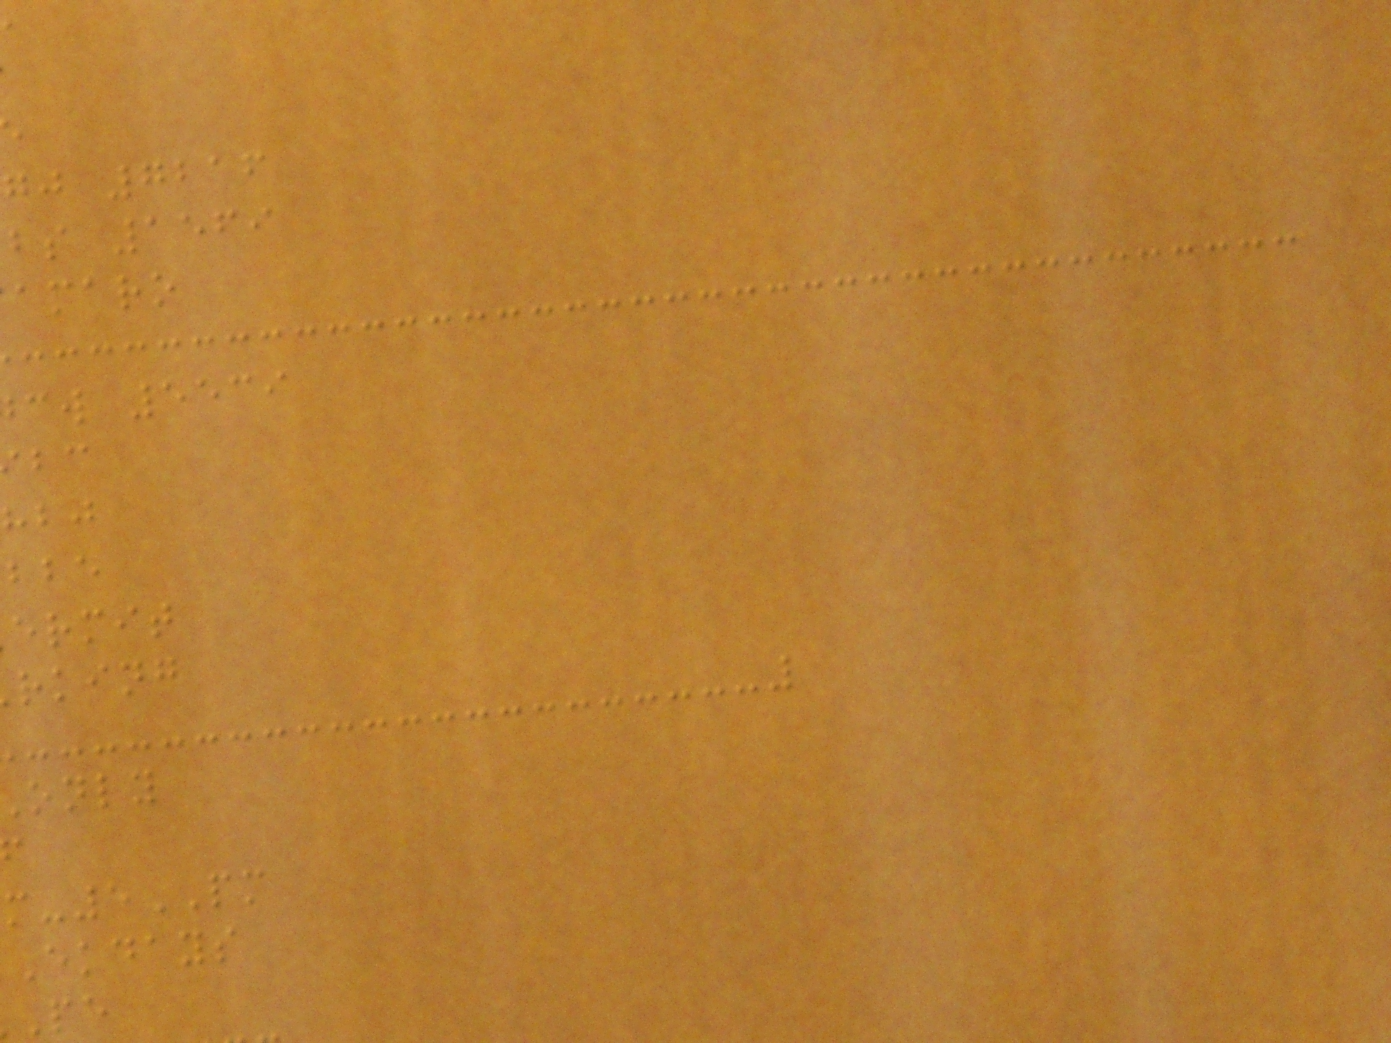gj 7216
bs 1569
amaro
cw 5539
ermit
rking
only
-5PM
ekdays
